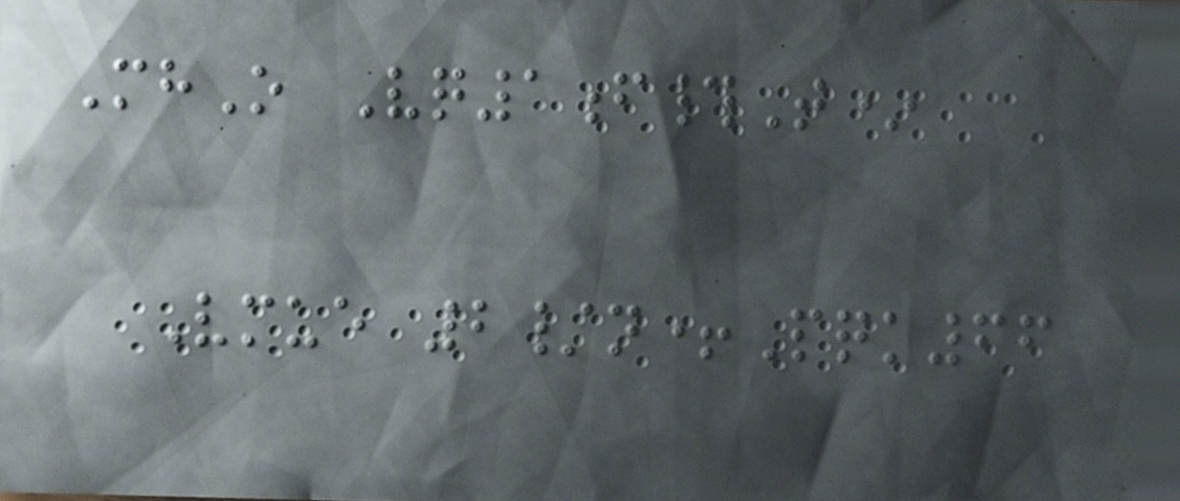MhO Vq1f#T*
Vmue 2/n+Pqk66
